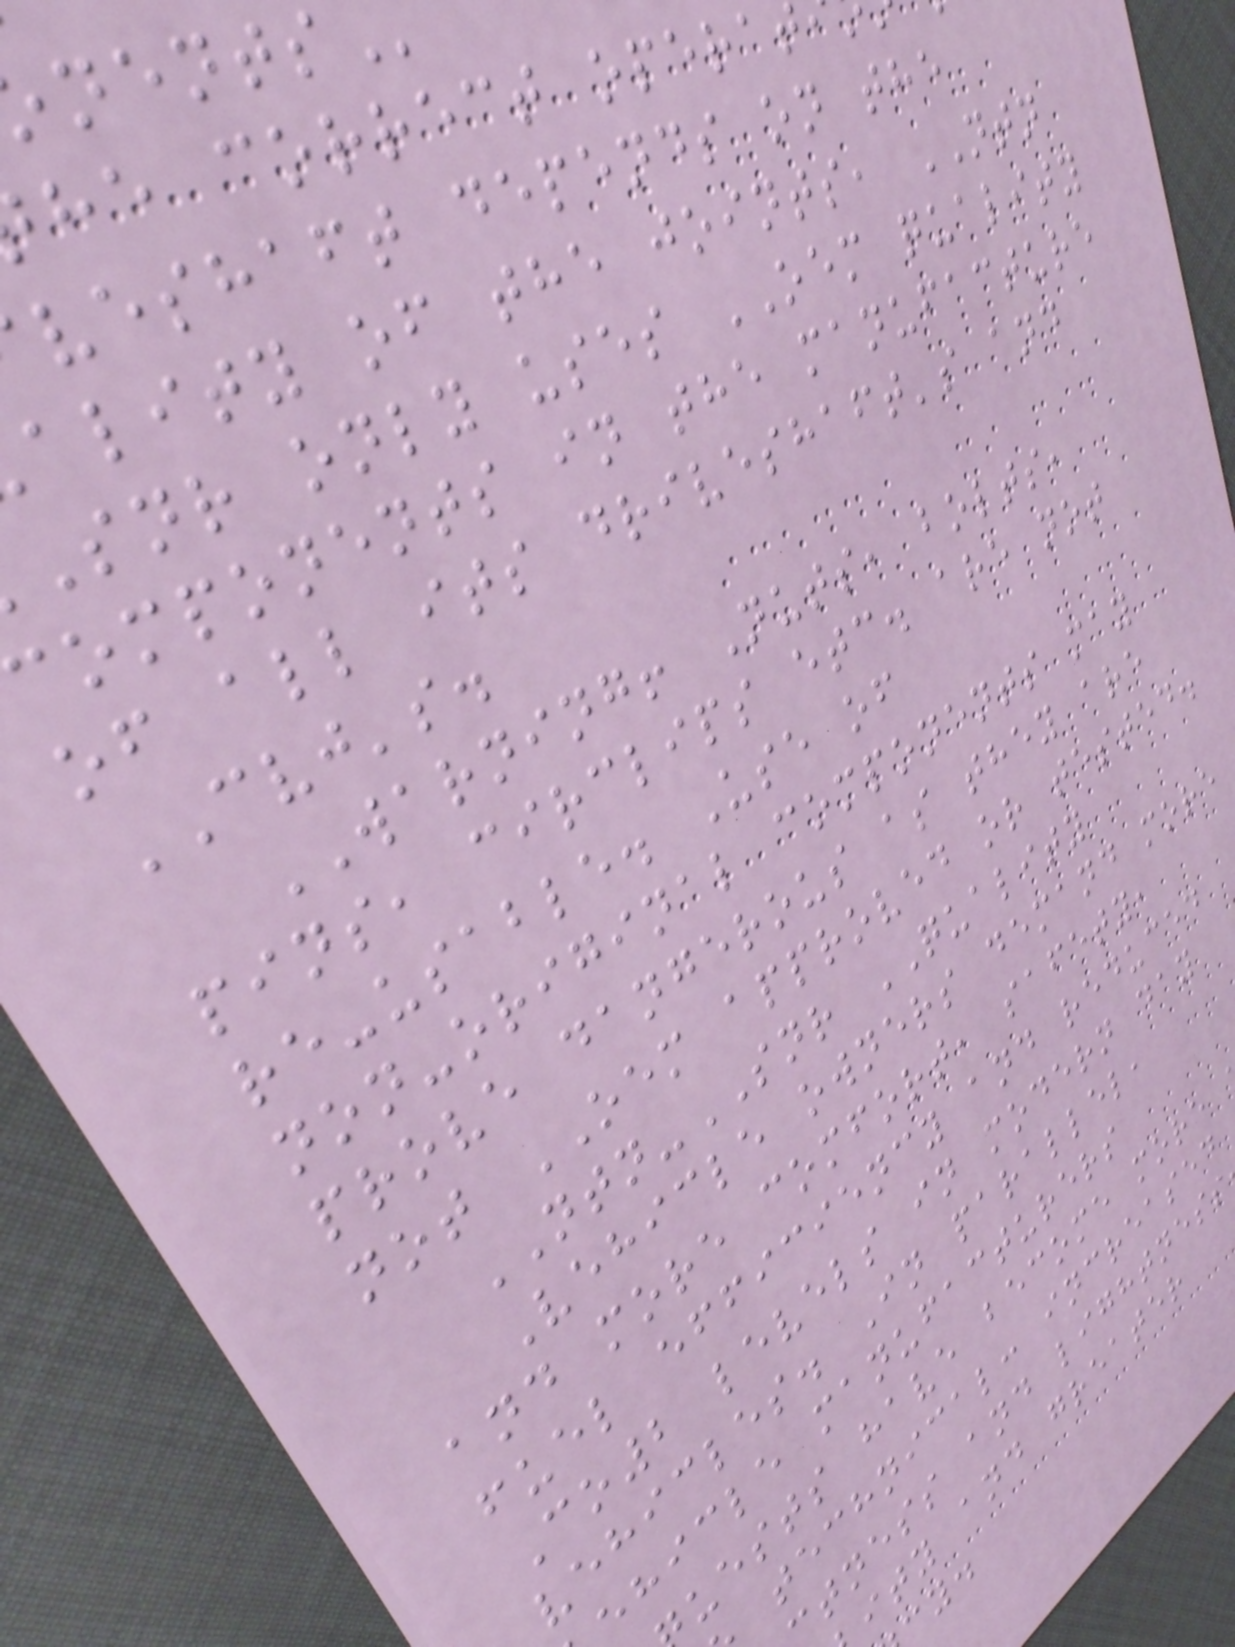he correct operat
veshaft depends on the
ality of the joints, NTN
snr only uses OEM quality
components in the manufacture
of all its driveshaft's and
CVJ's.
WARNING! Nuts, bolts,
pins, circlips etc. are not
re-usable. Use of
non-original components may
prove dangerous as they are
not OEM approved or tested.
NTN-SNR QUALITY
Vehicle owners demand more
and more comfort, safety,
fuel efficiency and reduced
Co2 levels in modern day
vehicles. In parallel,
ehicle manufacturers
uests have become more
technical: increased
tness and lightness
ity and greater
